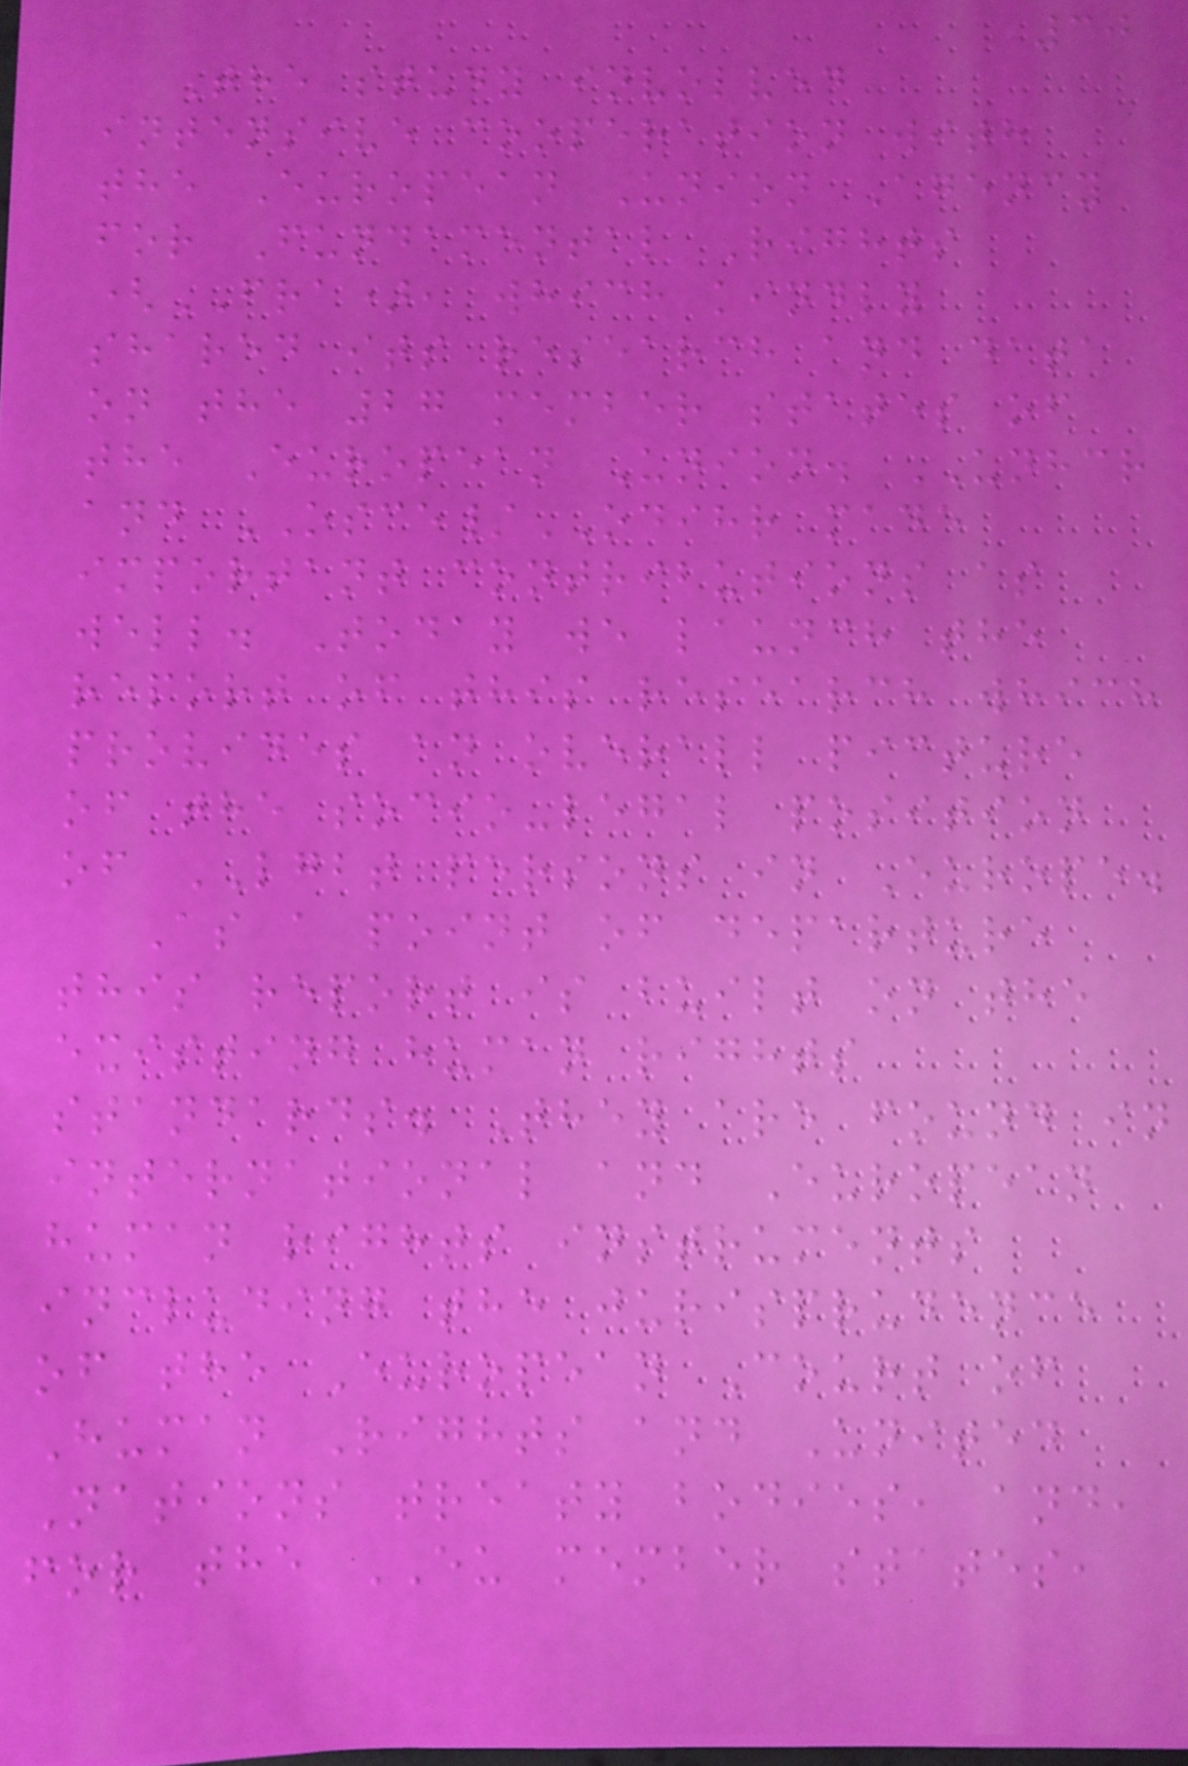30
The study involved
intensive cooperation with
the European Union Agency
for Fundamental Rights
(FRA), which kindly
shared its research and data
on the 27 member states of
the European Union. UNHCR
and OSCE/ODIHR made
important contributions as
well. Today we launch the
report of this research which
provides an overall picture
of the socio-legal position
of LGBT persons in Europe.
As a point of departure
this report is built on the
existing human rights
standards. They are found in
international and European
human rights instruments
including the jurisprudence
of the European Court of
Human Rights and United
Nations treaty bodies, and,
for the EU member states,
